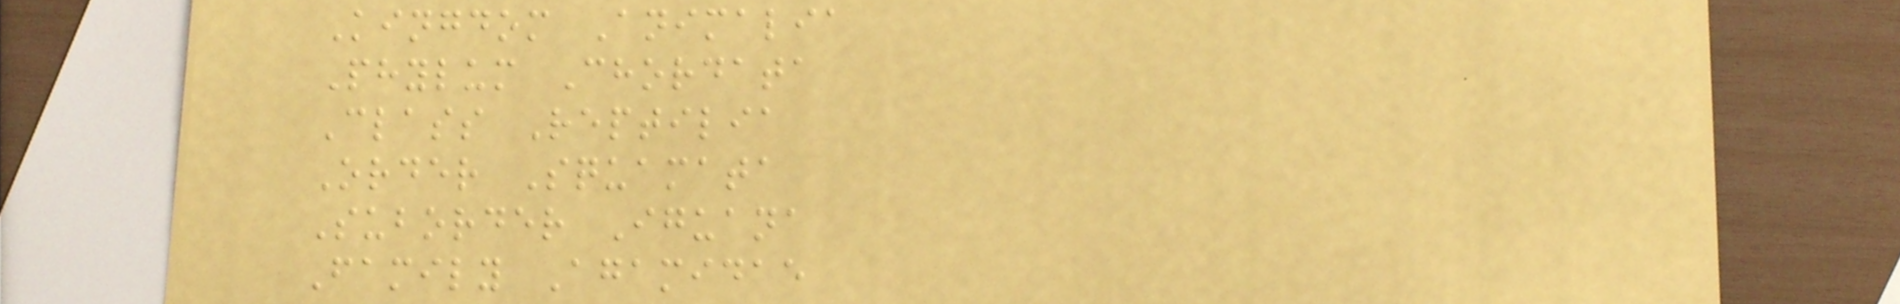Kingdom Animalia
Phylum Chordata
Class Reptilia
Order Squamata
Suborder Iguana
Family Agamidae
